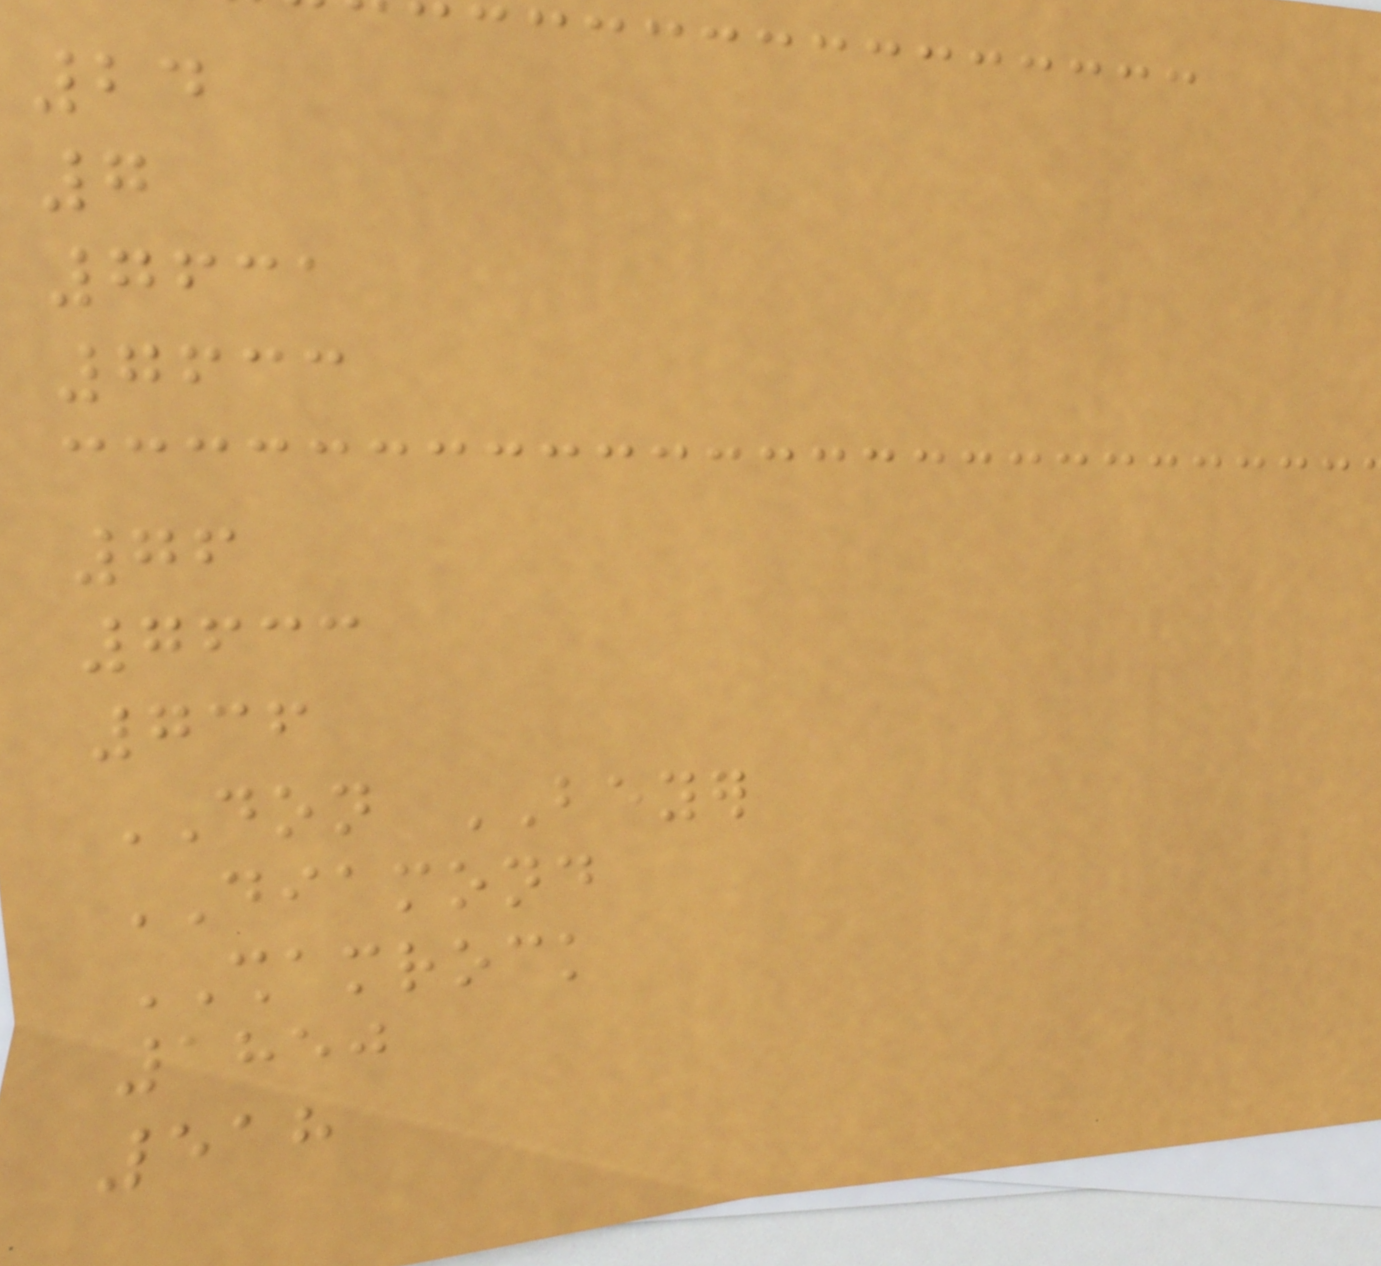24
7
7631
7633
76
7633
736
DON BEYER
DIAMOND
SHAMROCK
1850
518
